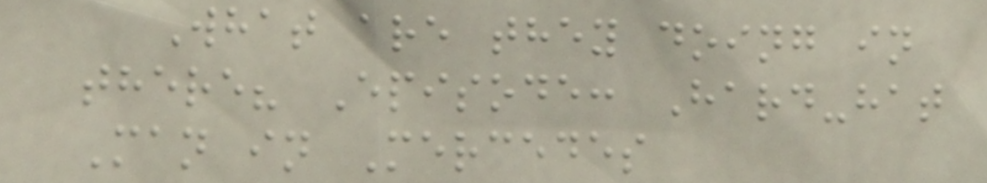What are they doing in
there? Episode: Hard-hat
Man in Mercedes
